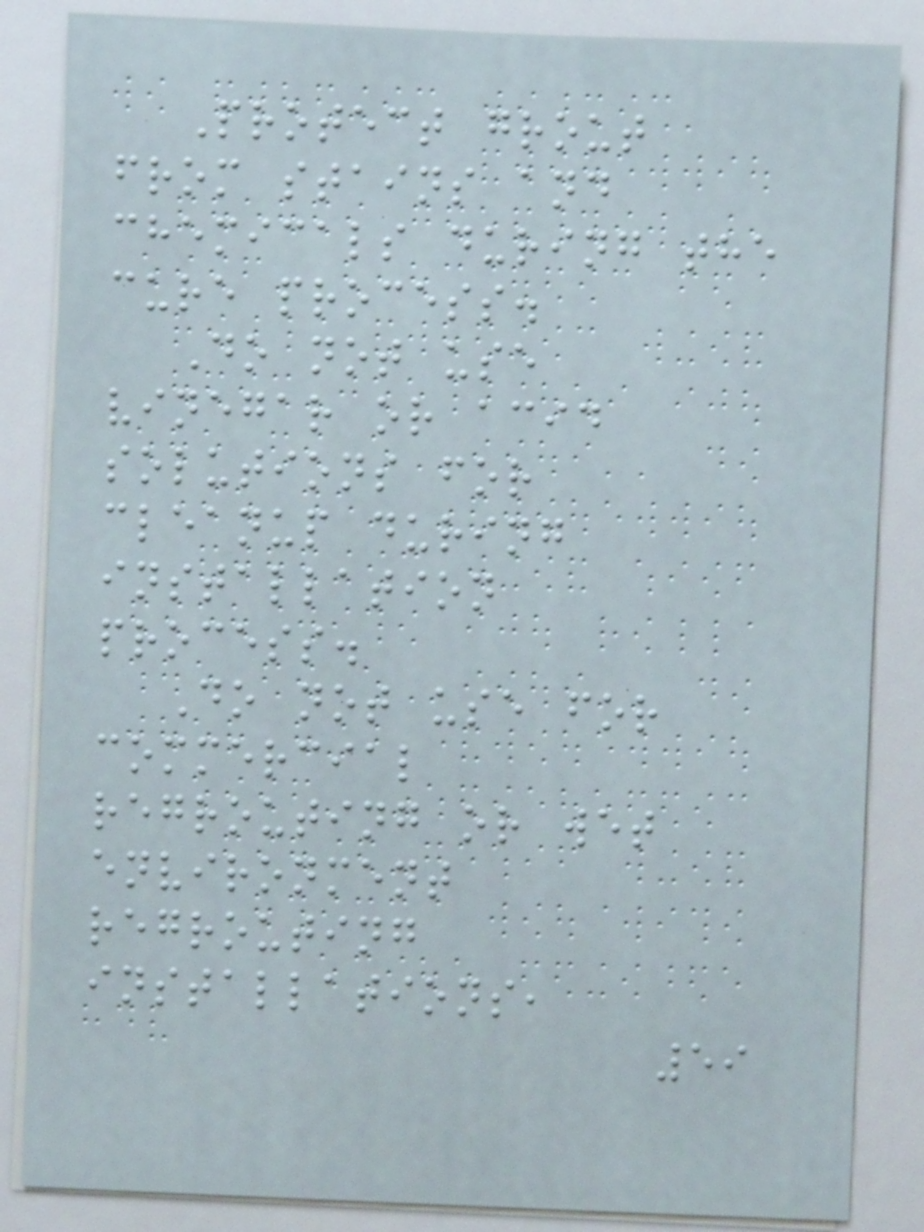Protect grout
from stains and
chemicals during the
cure process.
Do not use
vinegar or acid
solutions for
cleanup during
installation
process.
Do not use for
commercial
regrouting or wet
environment
regrouting
installations,
59
